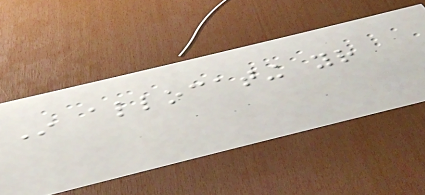In allocating your
